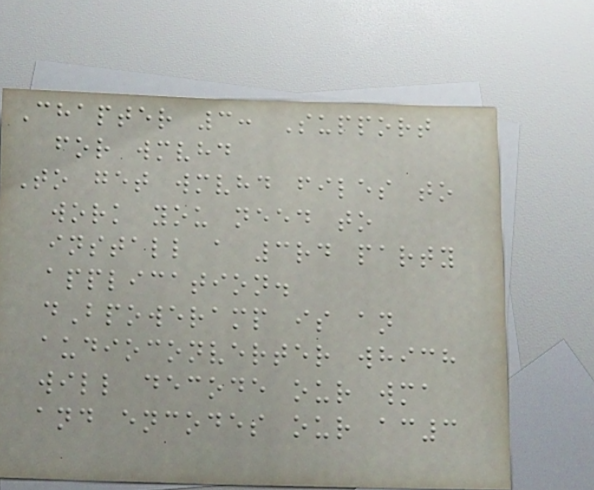Chapter 3: Support
for wmvhd
To get wmvhd files to
work you need to
install a 3rd party
application.
dBpoweramp is an
audioconverter which
will decode our wma
and encodes our ac3
